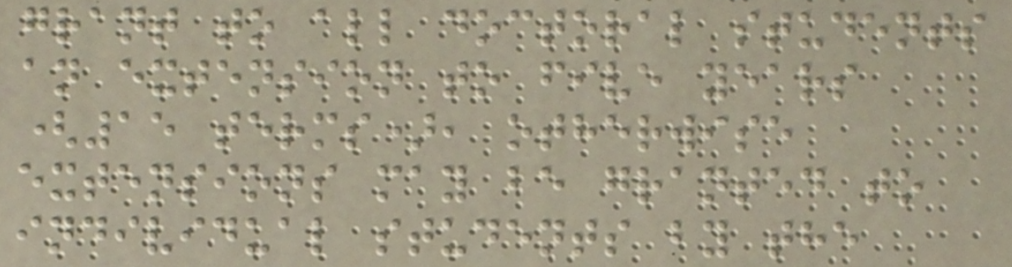grant to all doctoral students
an extension to five years
(15 terms), otherwise
extensions may be granted to
individual students by the
